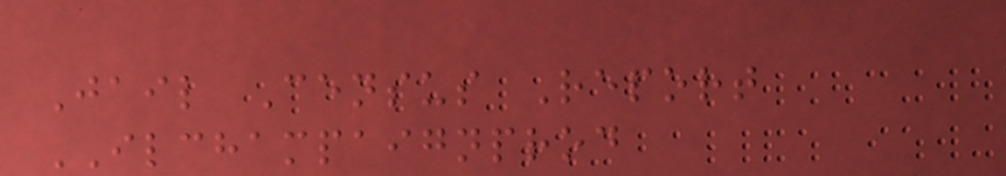Jail Census Report
ILCHAMPAIGNPROD
